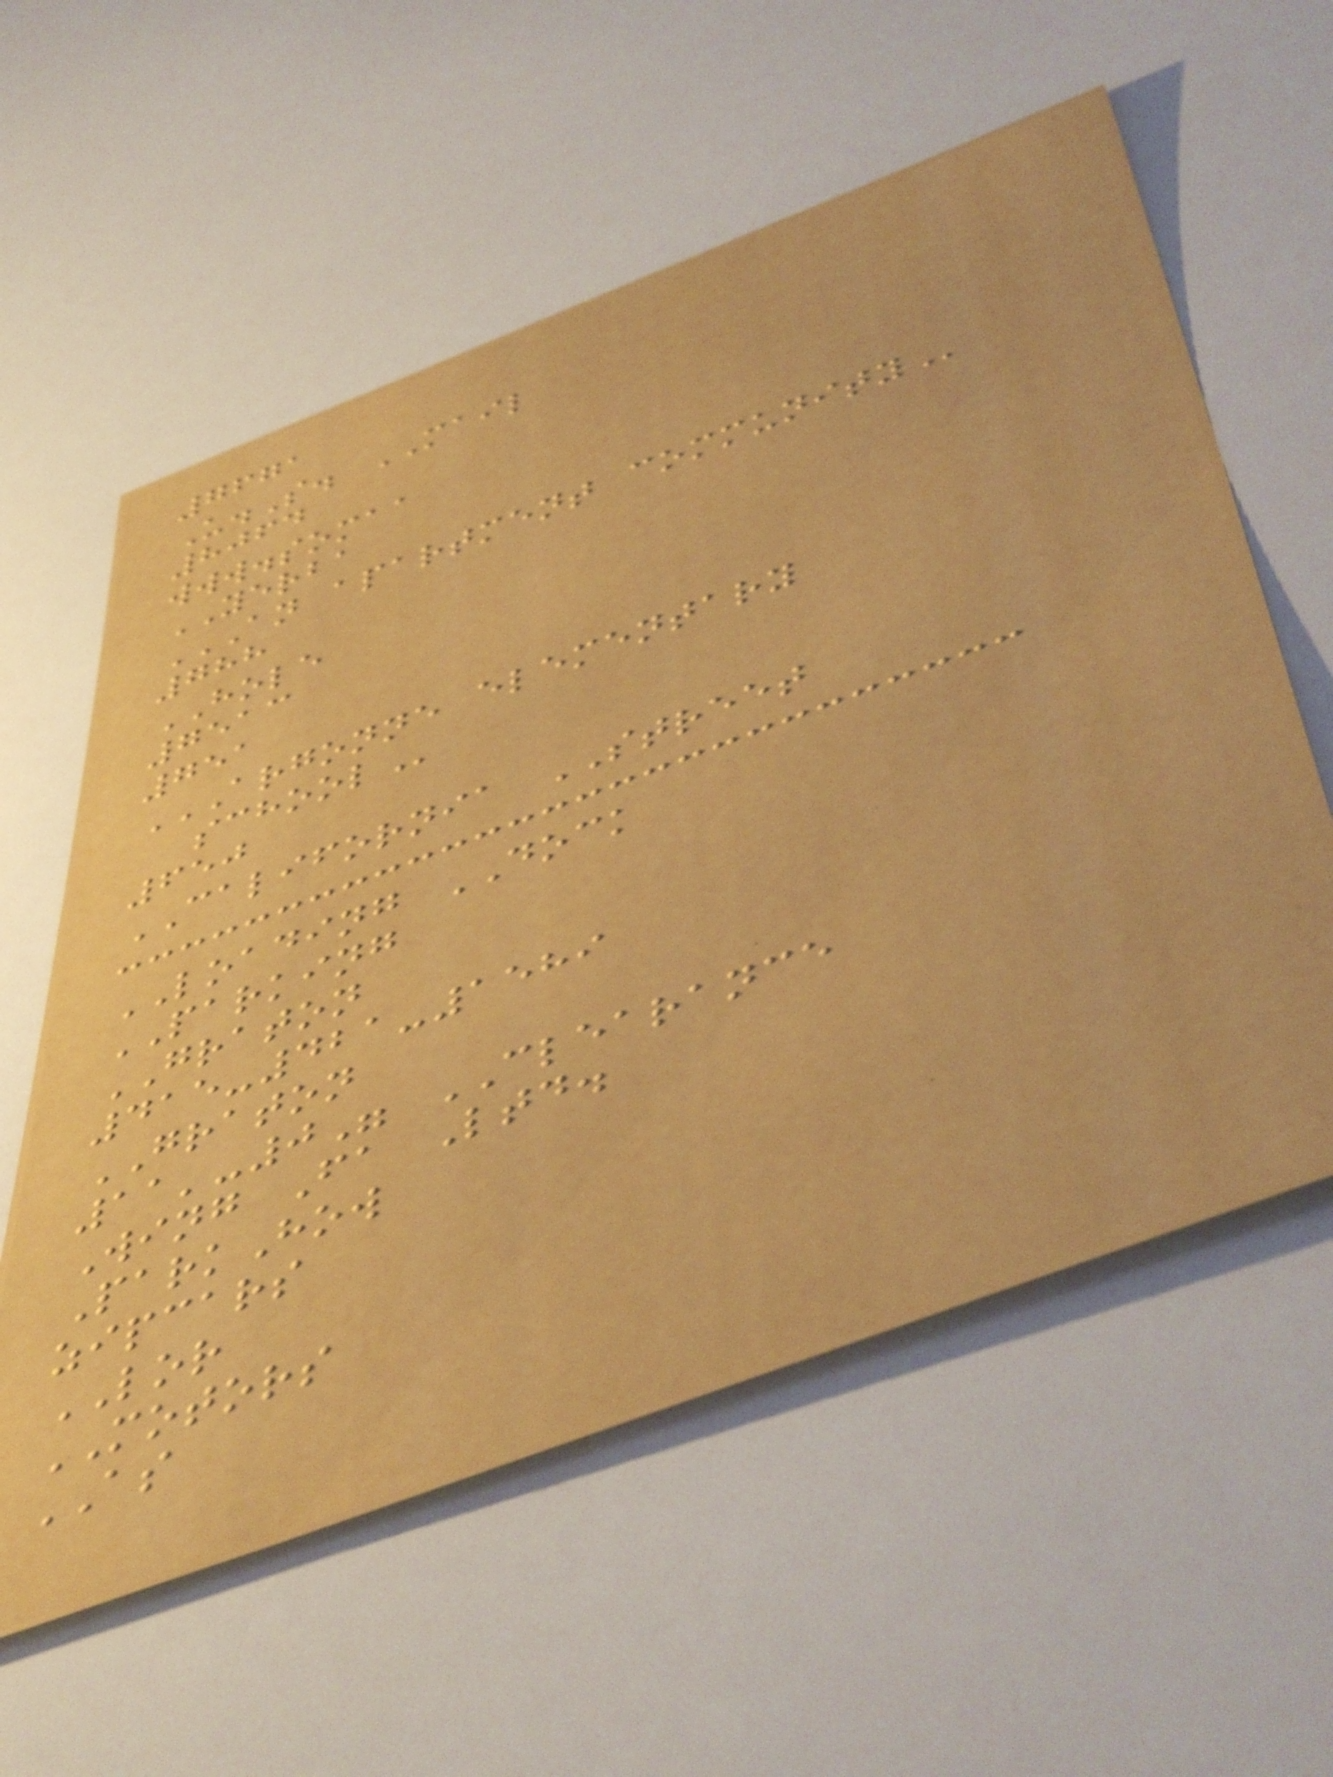7671
U.S. MAIL
8064
www.somaa
YERBA
AN APARTMENT COMMUNITY
788
HOLE
7513
751
ARGONNE ELEMENTARY
SCHOOL
650
CALIFORNIA STREET
LOADING DOCK
PARKING
GRATON
415-421-1589
GRATON
11'-0" CLEARANCE
Wing Fa Ltd.
ParkHow
zipcars
LOR
MOTORS
AS
